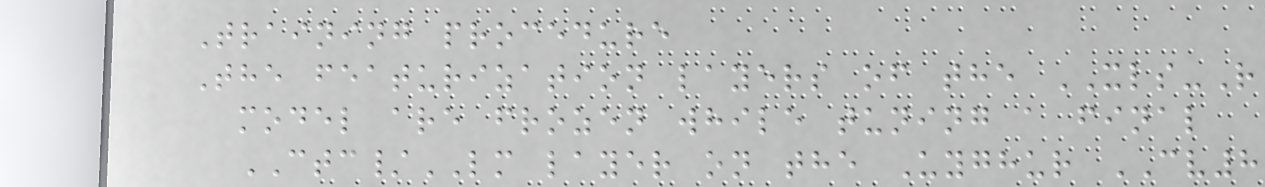Training procedure
The featurization layers of the XLS-R
model are frozen while tuning a final
CTC/LM layer on the Uyghur CV8
